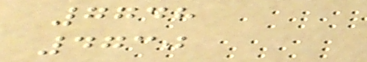7748
4730
